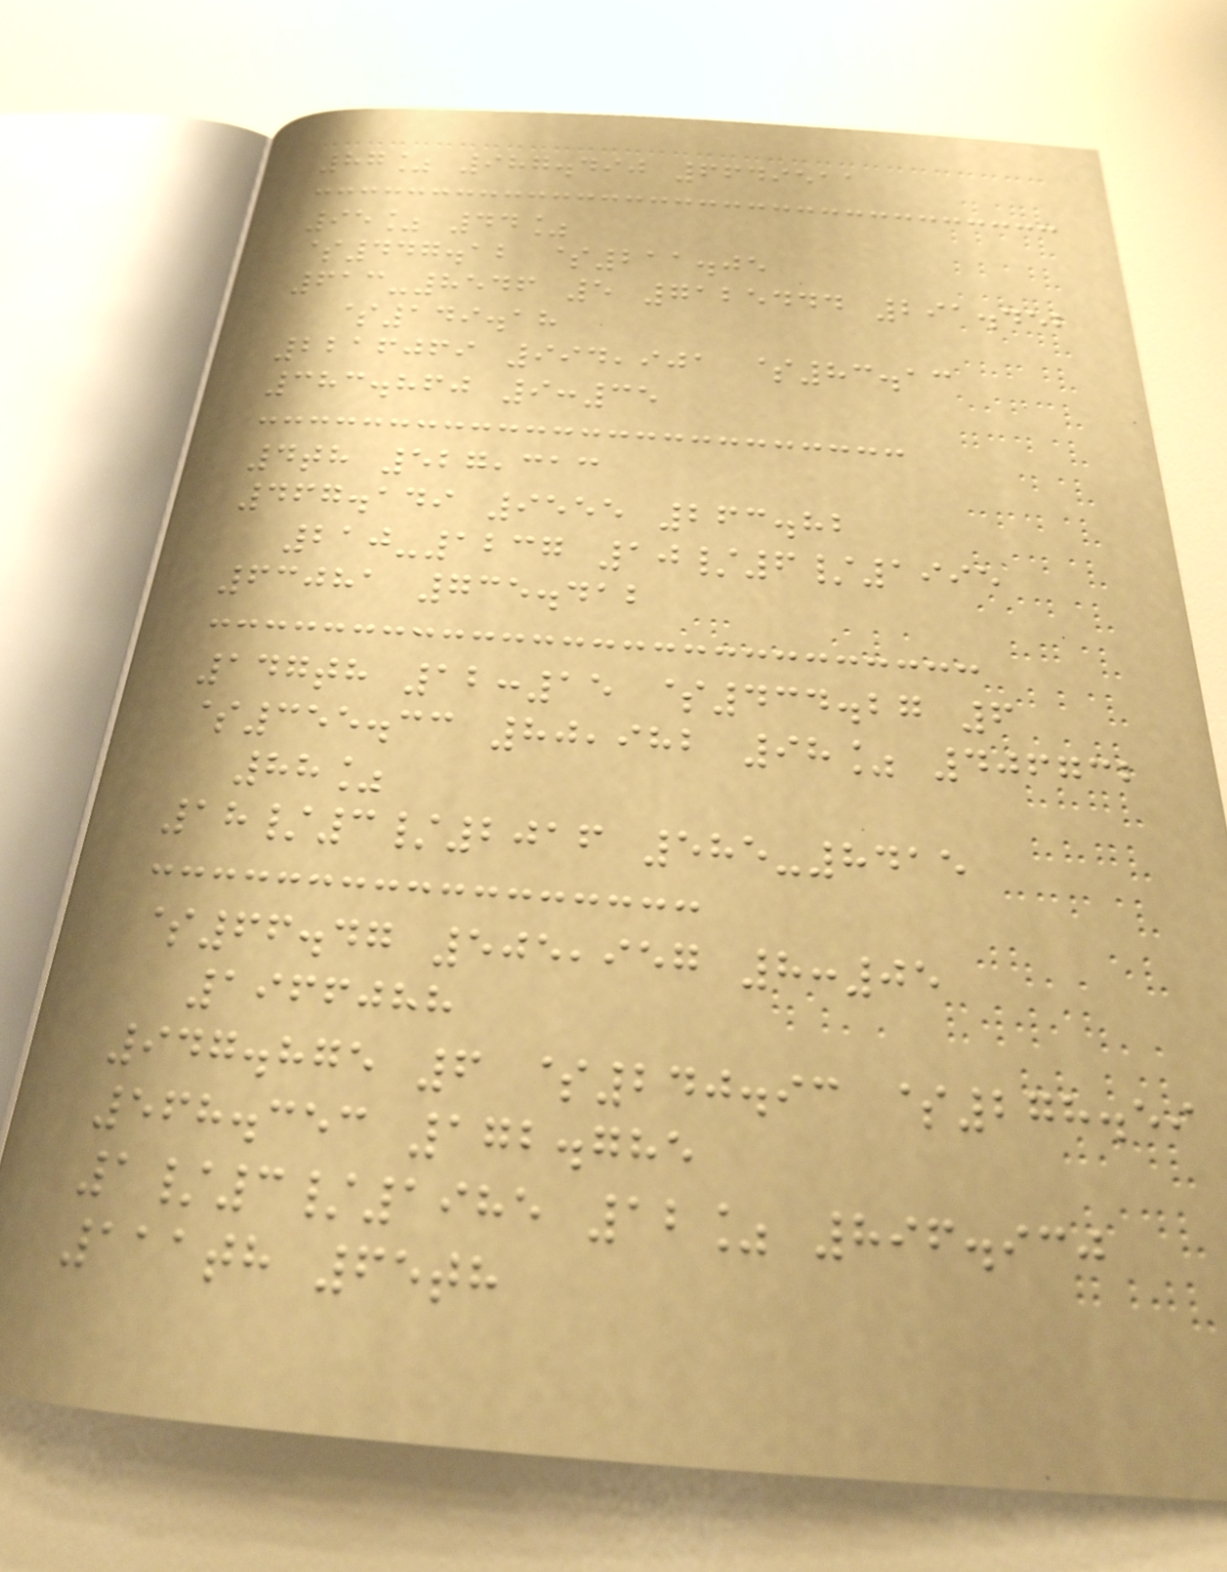87% 987.490 6649511
95% 44%
$447.12 $211.05
613-8546 5 7125444 291.452
$149.18
2216069 994,901 $83.13
383.860 9:35
4th 527,313
467.149 9555 263.82
210-1237 10/6/1995
63081 735.412
147th 12:15 $434.27 6
$355.33 80,982 98% 406732
88%
18/3/2016 585-8415
$66.47 505,957 8:05
1966088
947.875 6 $240.93 $278.59
568.353 172.785
1/3/1985 12% 896.930
111th 65th
